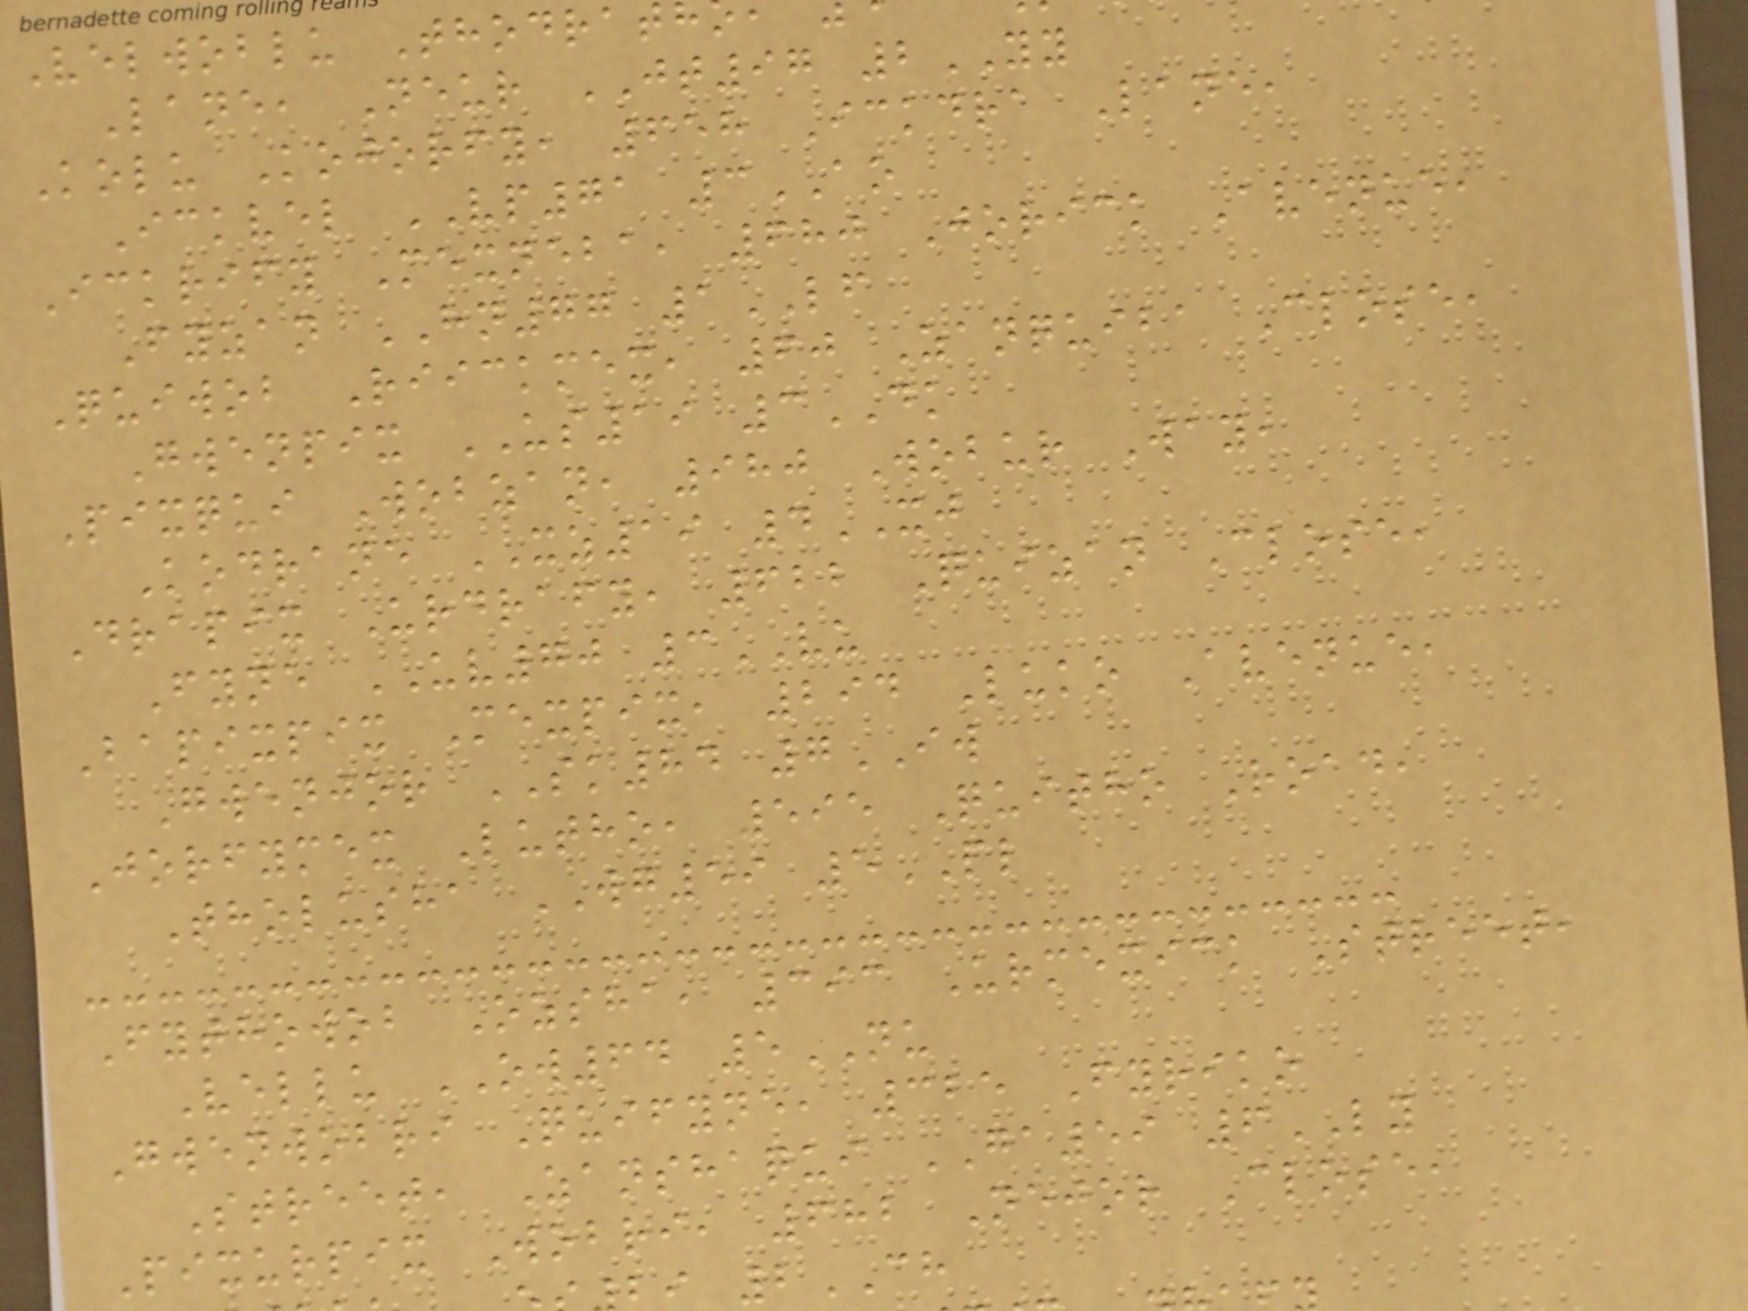Velwoblu Thodrat
Lane, Neur JT97 2YY
Kolu Kojorfy, 658 Ickdra Lane,
Ickvel VP71 3AO
Ickrify Mexneba, 680 Jorick Avenue,
Fyzan HN77 1LF
Quiwob Riickmex, 60 Zanquiba Close,
Gwenpix US19 3DK
Pixqui Wobzan, 980 Wobur Way,
Kodrane XZ19 4XJ
Drapix Urdrafy, 622 Quizan Close,
Fyne UV70 3VU
Bapixpix Mexpix, 294 Luko Avenue,
Gwenjor SK84 7IW
Jorfymex Lutho, 595 Quitho Road,
Tholusha WG59 5PL
Fythowob Ozsha, 393 Urmexick Street,
Vellu OW64 5NU
Gwenwobri Quifyne, 325 Fyriko
Street, Zanshaqui GA59 6LY
Pixurpix Wobri, 682 Nejor Close,
2CH
